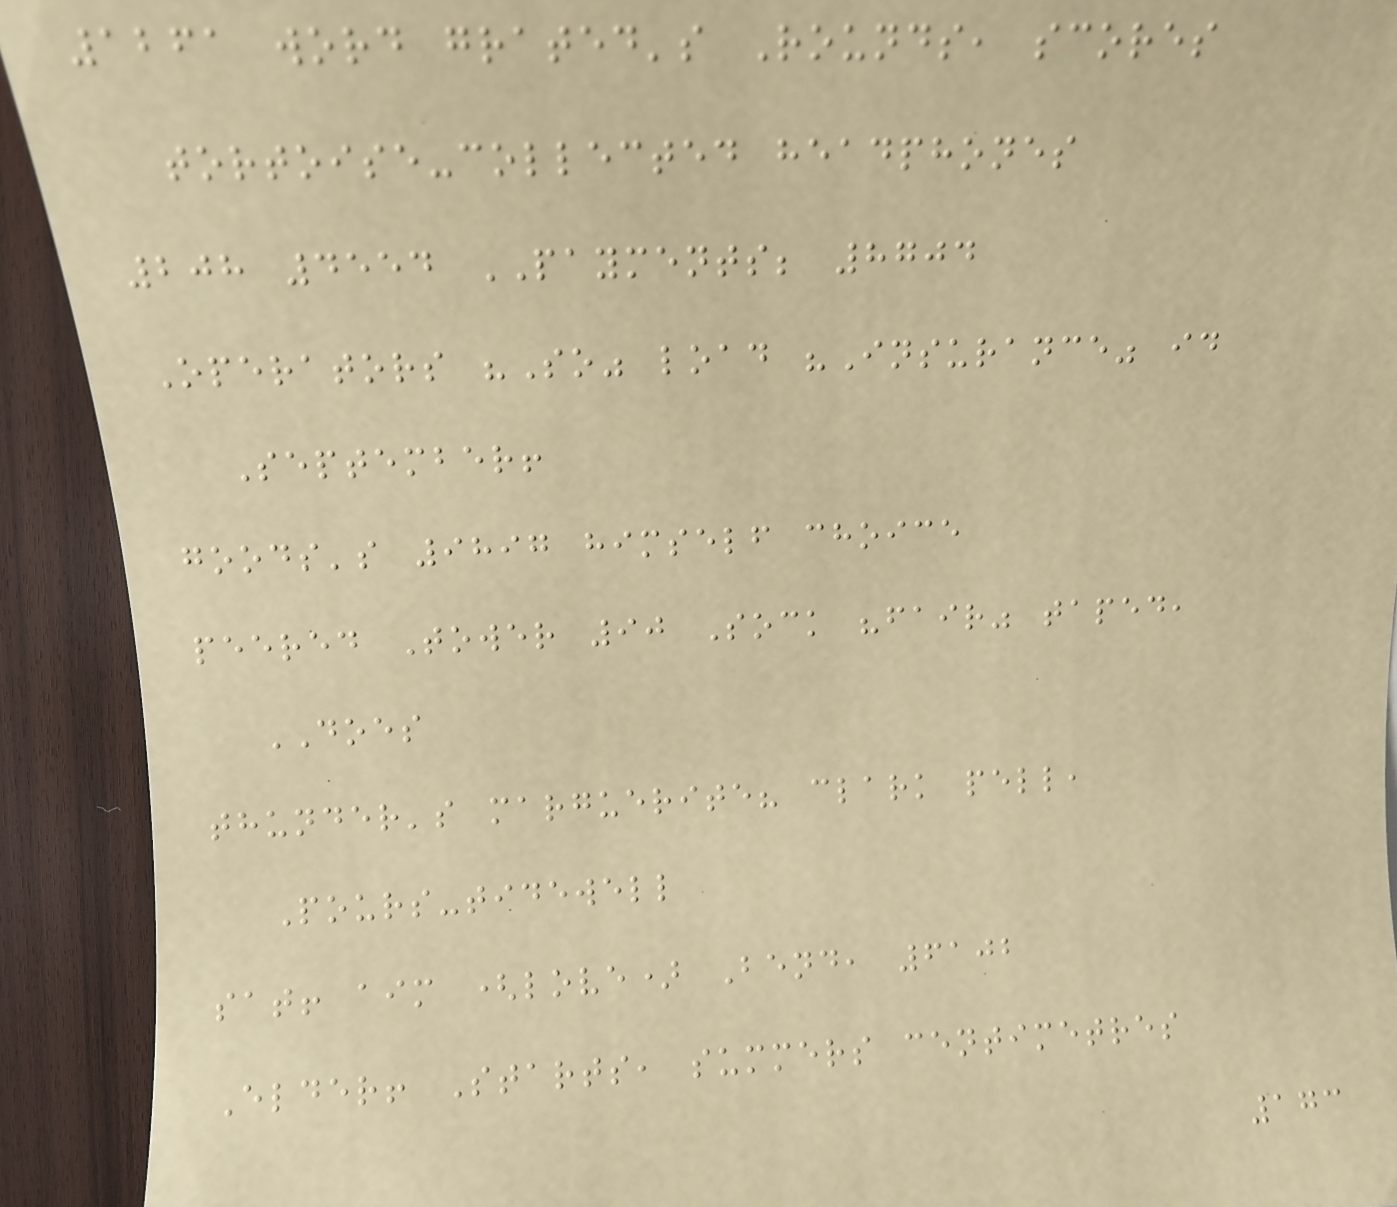1261 word grated's Rounds, scores
tortoise-collected headphones
208 4554 PAYMENTS; 8704
Operators "So" load "Insurance" id
September!
goods's 9897 himself choice
peered Tower 90 Sock "fair" taped,
DOES
thunder's marguerite? clark pell,
Pours-tidewell
sat! aim (love) Bend, 6102
Elder! Starts, summers centimetres
173
